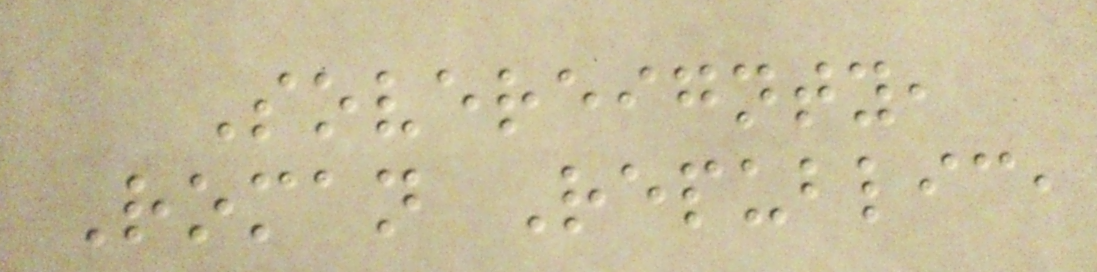Sovereignty,
Roman Republic,
